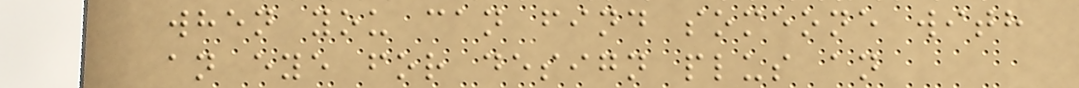when you can find someone with
an eye for design plus an
